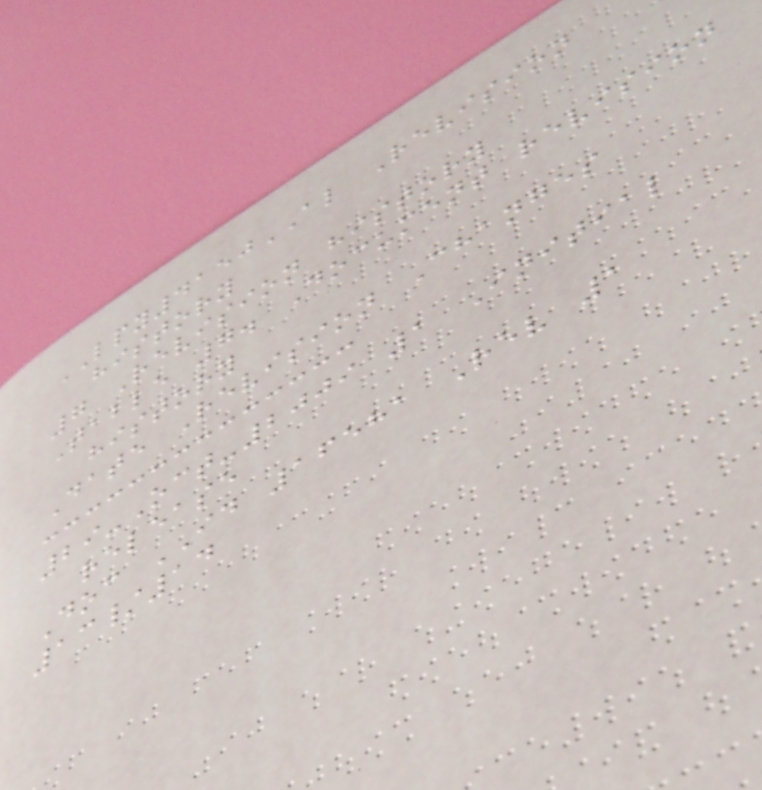LPY4150AL Revision
history
7 Revision history
Table 7. Document revision
history
Date Revision Changes
29-Oct-2009 1 Initial
release
Doc ID 16581 Rev 1
13/14
